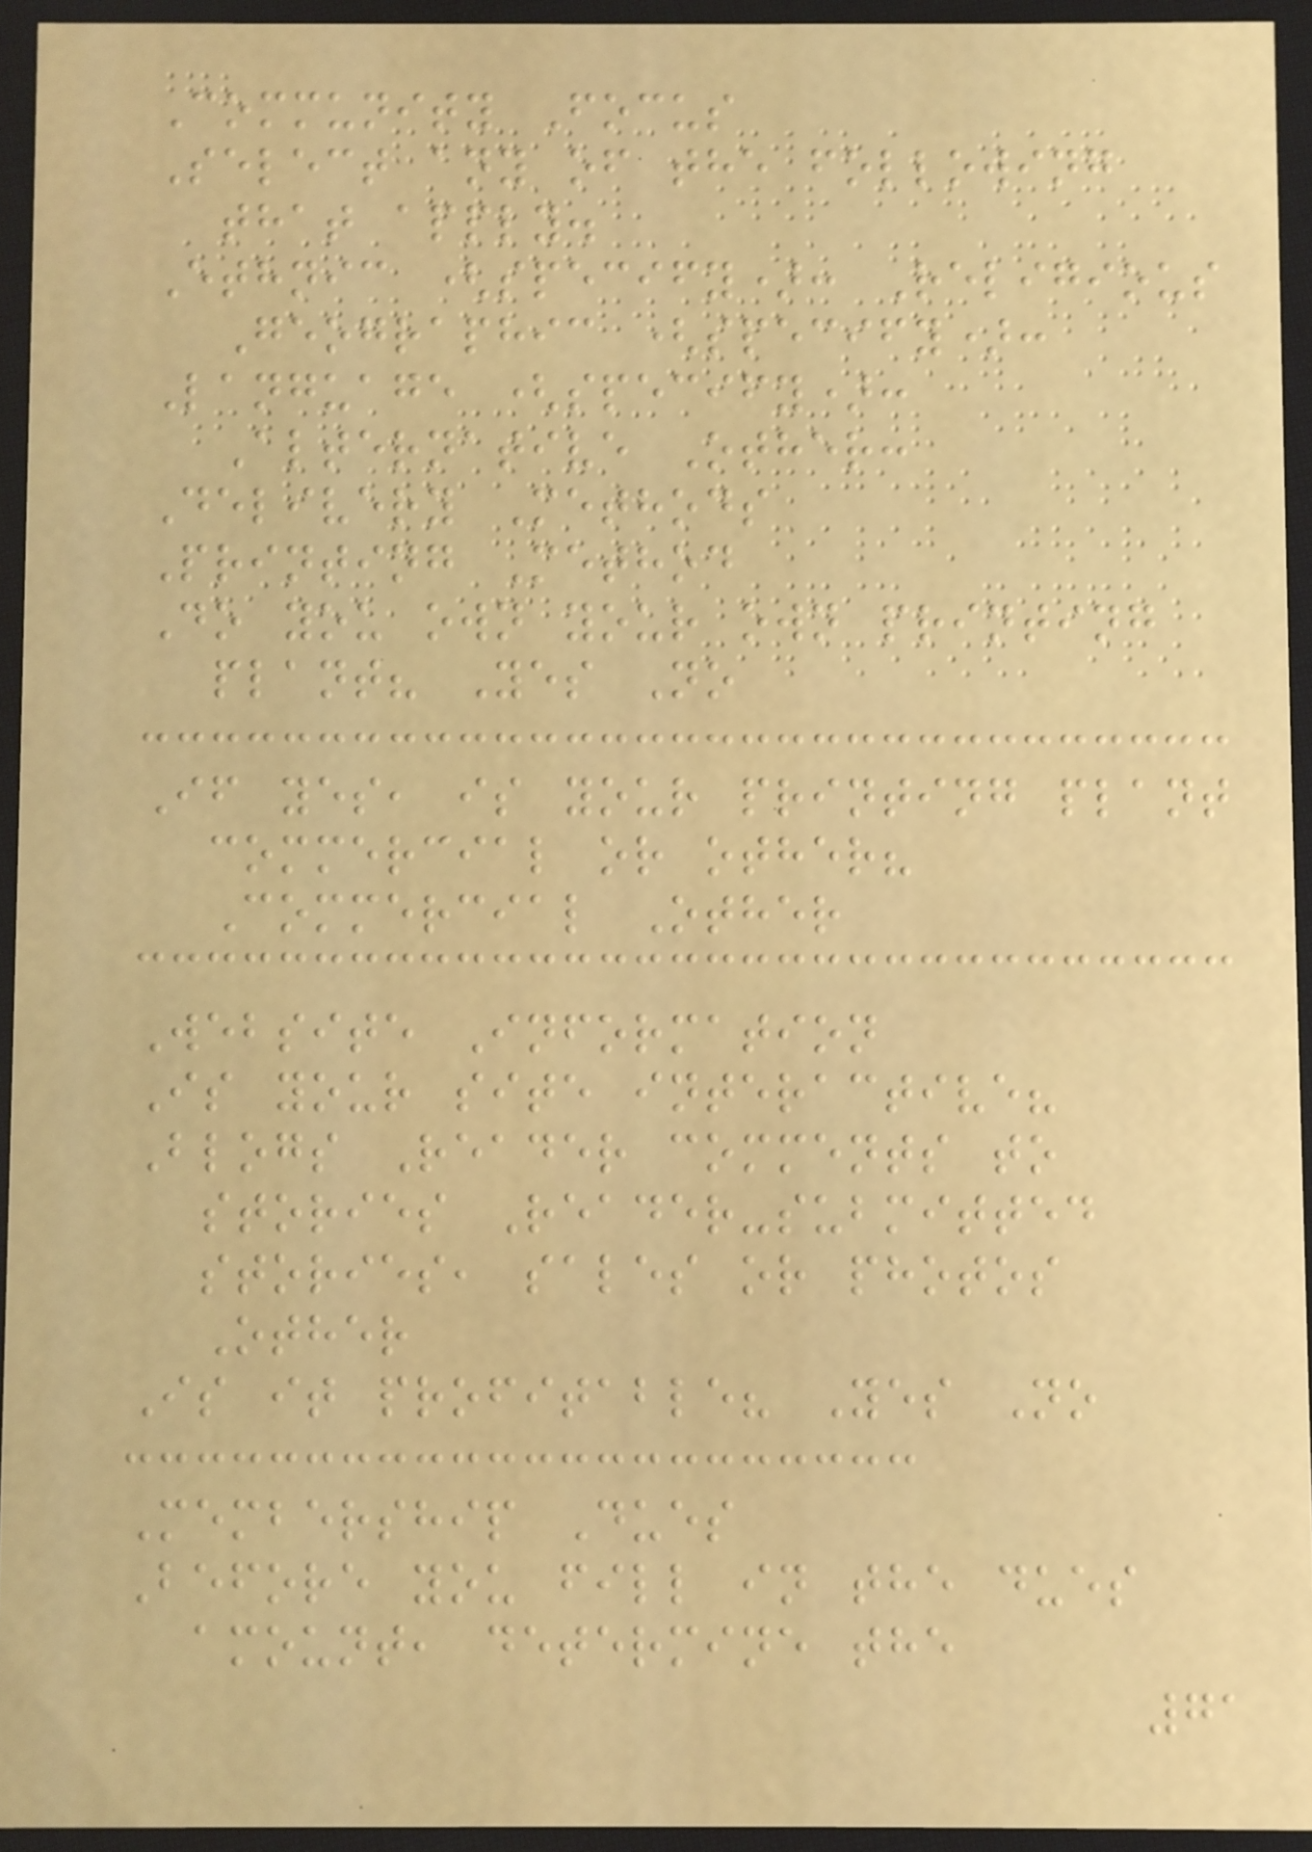Community Focus
Select any of the following
that apply.
Ethnic (specify): Religious
Geographic (specify):
Language (specify):
Alternative Other:
Delivery Methods
Printing Method
Do you own your own printing
plant? Yes No
If yes, is your printing plant
commercial or other?
Commercial Other
Website Information
Is your site interactive?
Blogs Reader comments to
stories Reader-submitted
stories, sales or photos
Other
Is it profitable? Yes No
Membership Dues
Before you fill in the dues
amount, determine the
71
